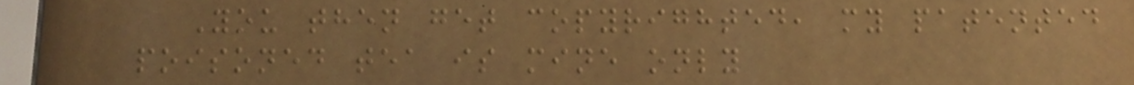You then get copyrighted, my patented
poisoned tea is mine only
